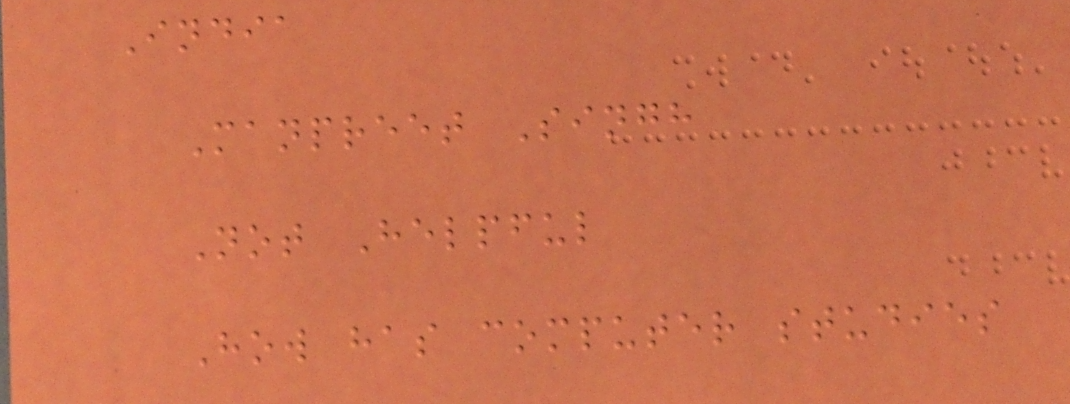India
Manpreet Singh
Not Helpful
How has computer studies
